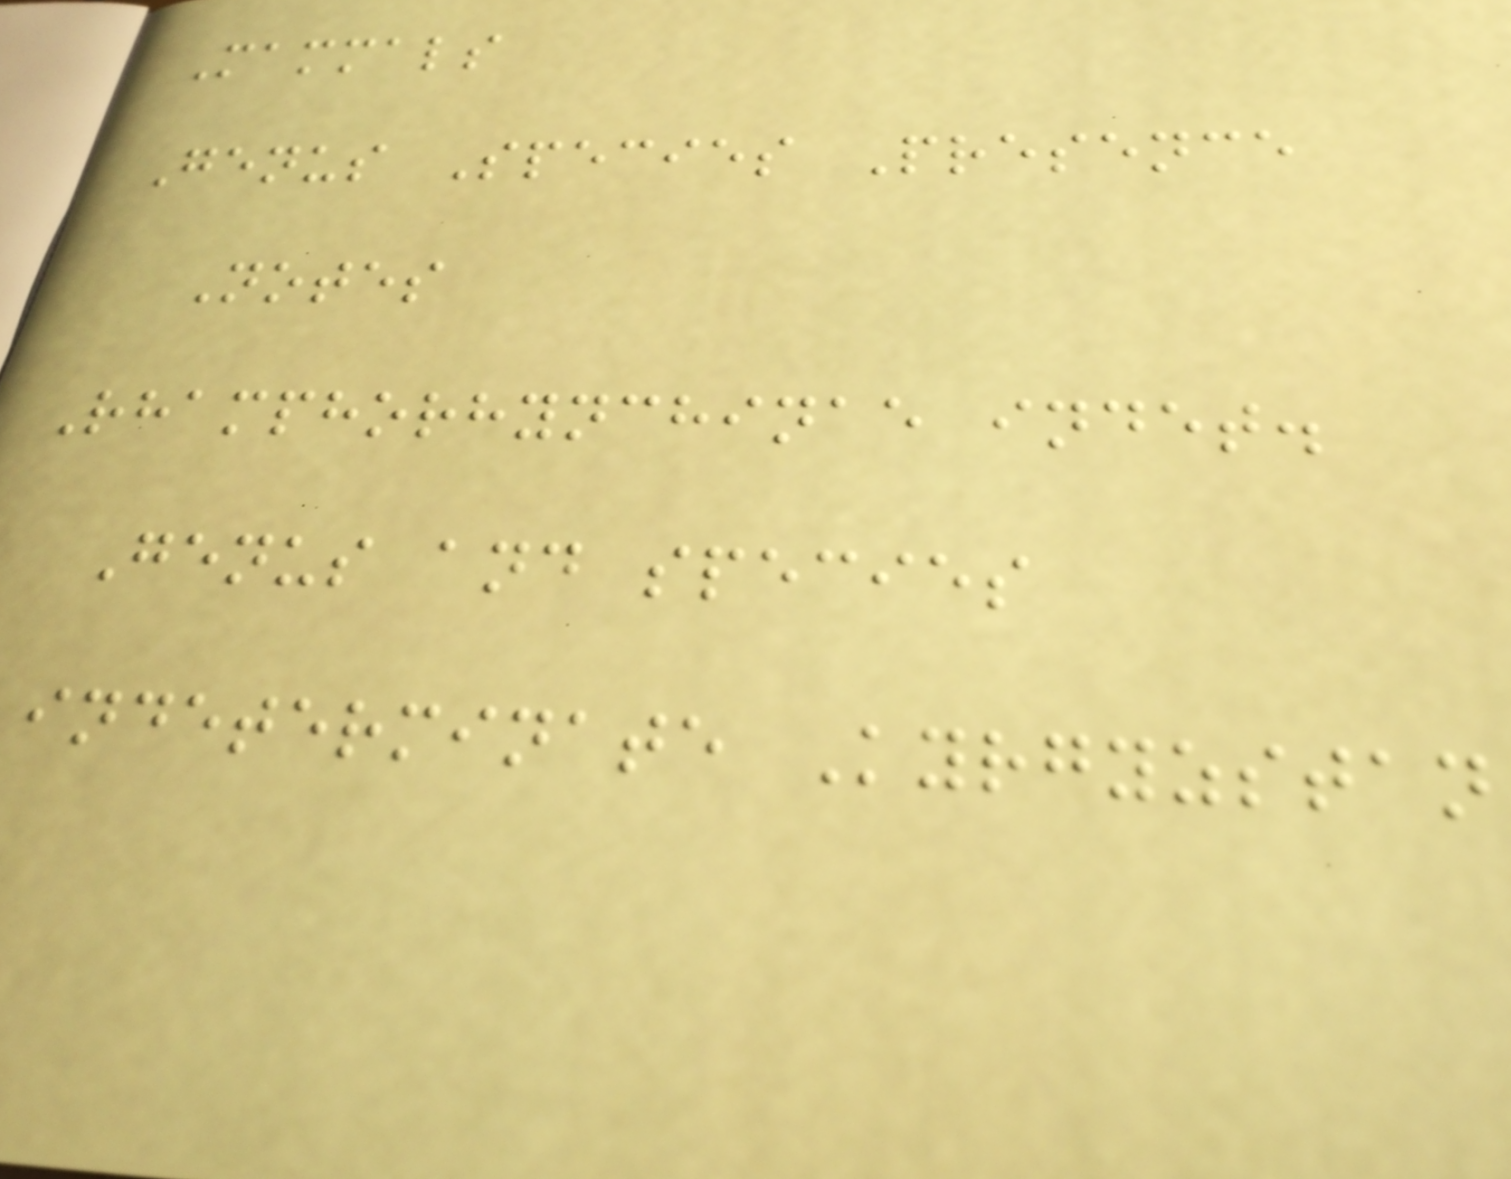Mammals
Genus Species Presence
Notes
Rhamphorhynchinae indet.
Genus and species
indeterminate Kyrgyzstan
